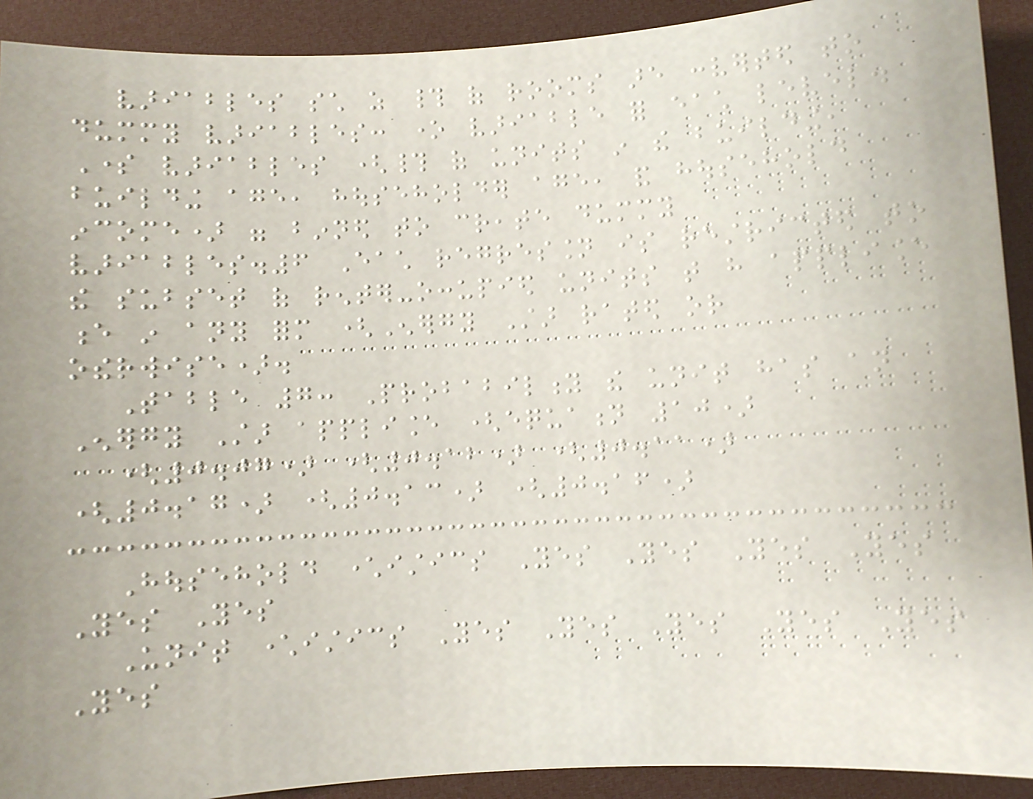variables such as # of rooms are converted to
dummy variables: one variable for each level.
Some variables (# of units in the building,
building age, householder age, and household
income) were binned to create dummy
variables.6 Each regression is restricted to
the subset of renter-occupied units that have appliance
e in any form (Energy Star rated or
otherwise).
Table 7: Probability the unit has an
Energy Star appliance (equation 10)
(0.07) (0.12) (0.11)
(0.17) (0.13) (0.16)
Household characteristics Yes Yes Yes Yes
Yes Yes
Unit characteristics Yes Yes Yes Yes Yes
Yes
